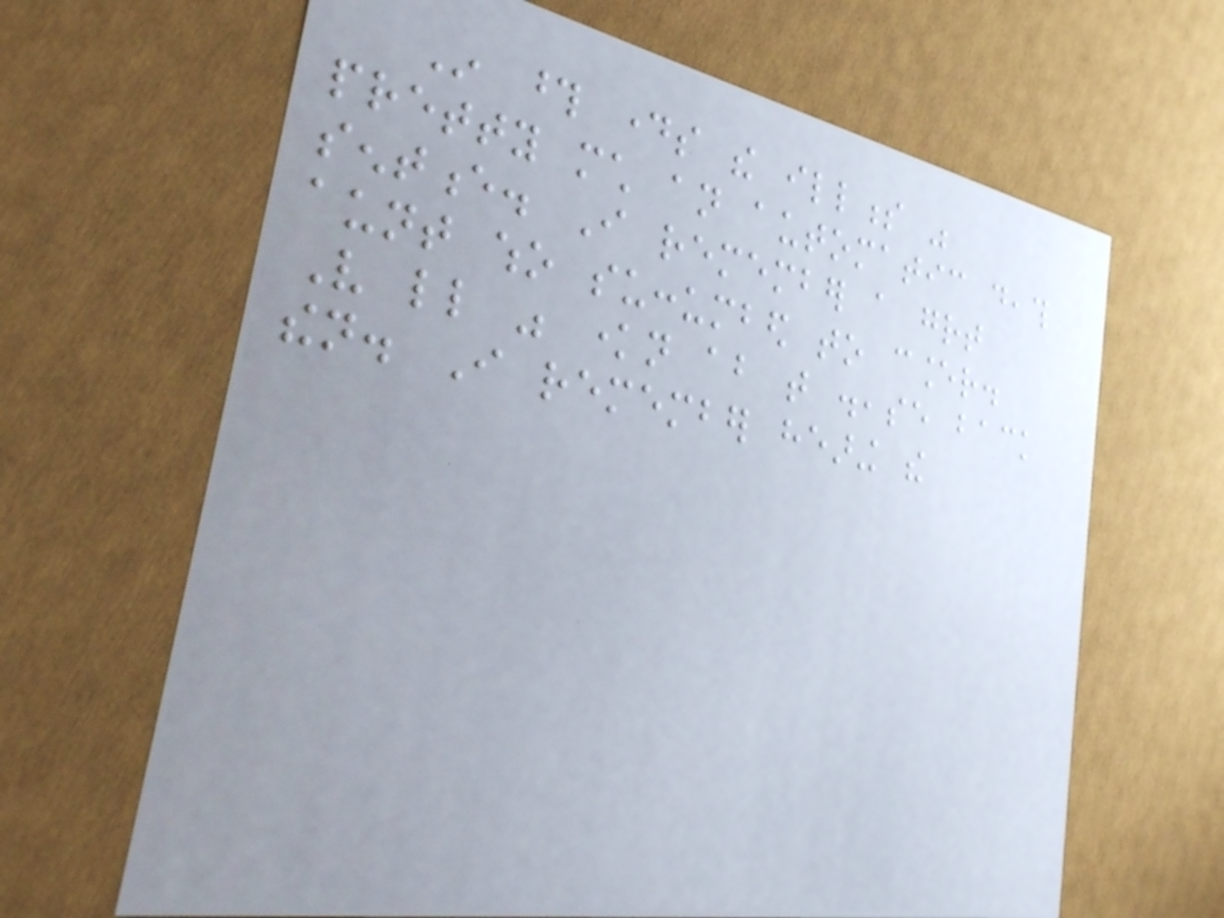In those days the illness was
pretty much an automatic death
sentence. I remember a great
aunt who succumbed to cancer.
Very little was known about that disease back
then. I remember hearing the
